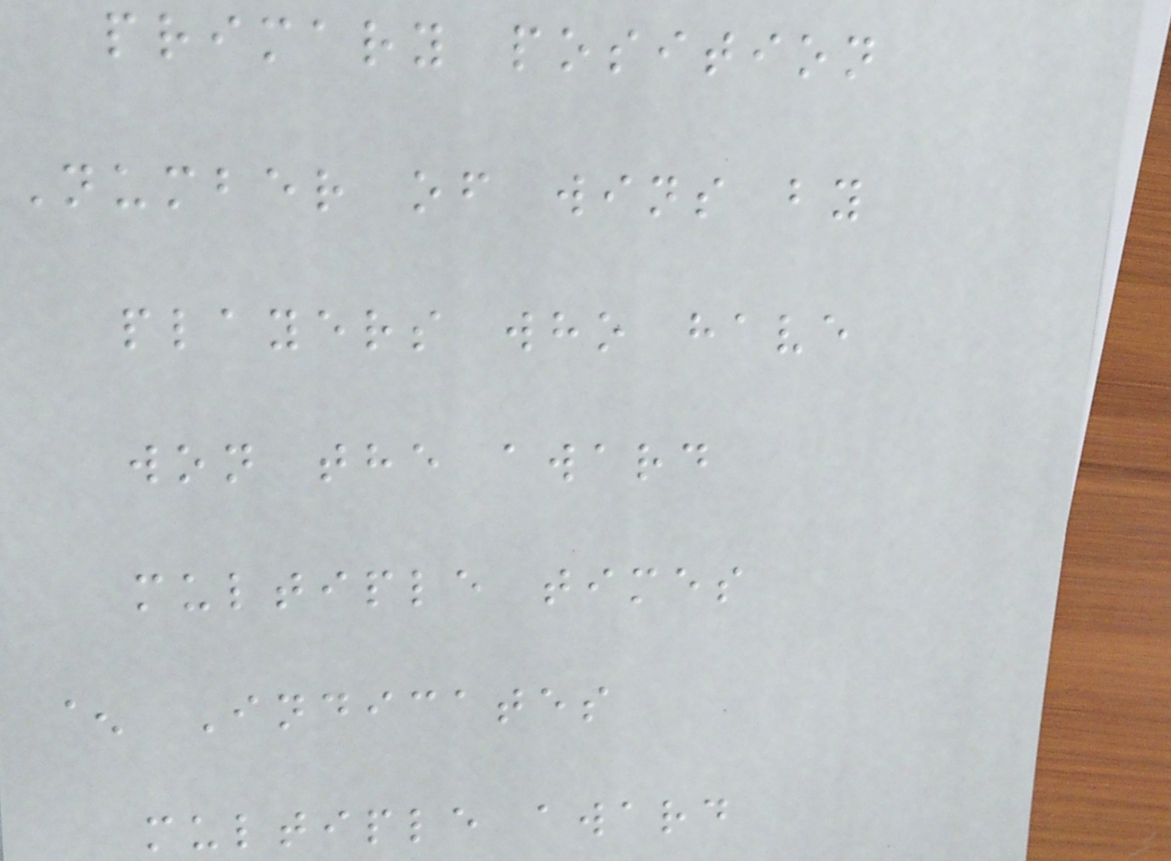primary position
Number of wins by
players who have
won the award
multiple times
^ Indicates
multiple award
